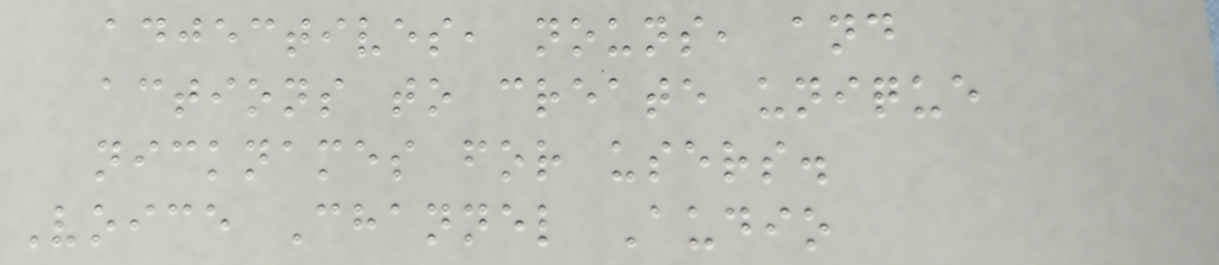adjectives, nouns, and
actions to create unique
nicknames for users.
Voice Channel Audio
